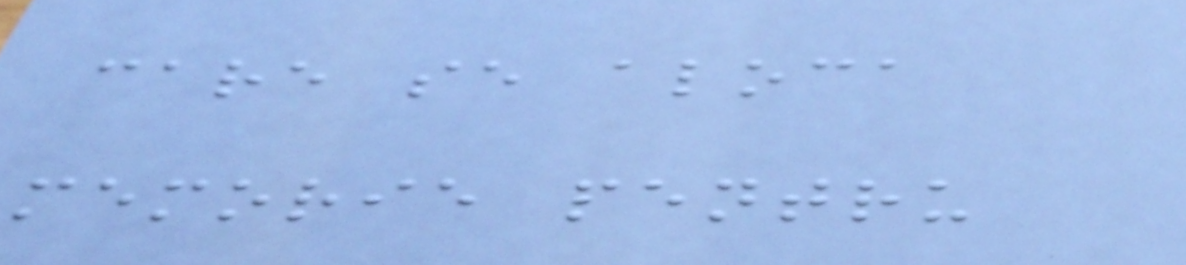care se aloca
memorie pentru
